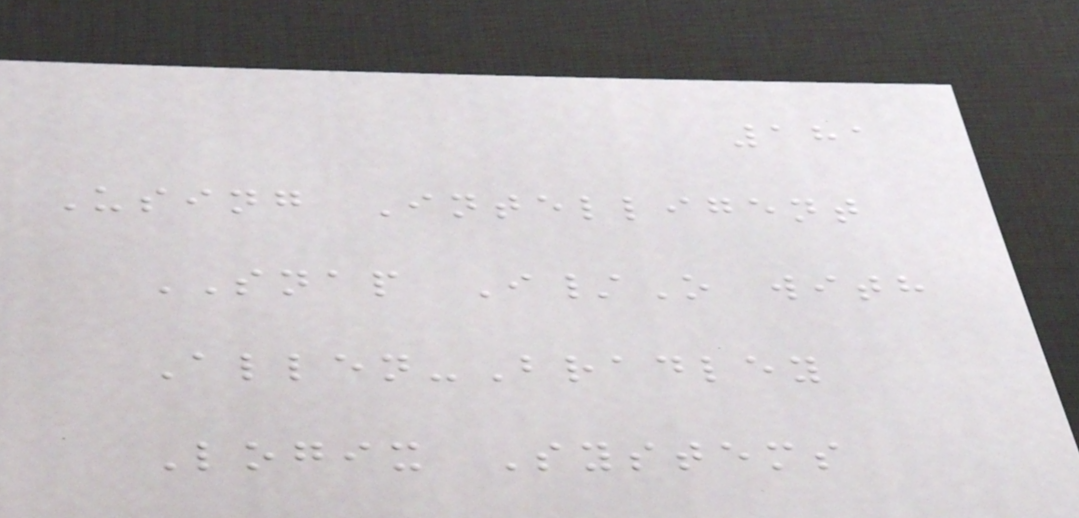181
Using Intelligent
SNAP I/O with
Allen-Bradley
Logix Systems
